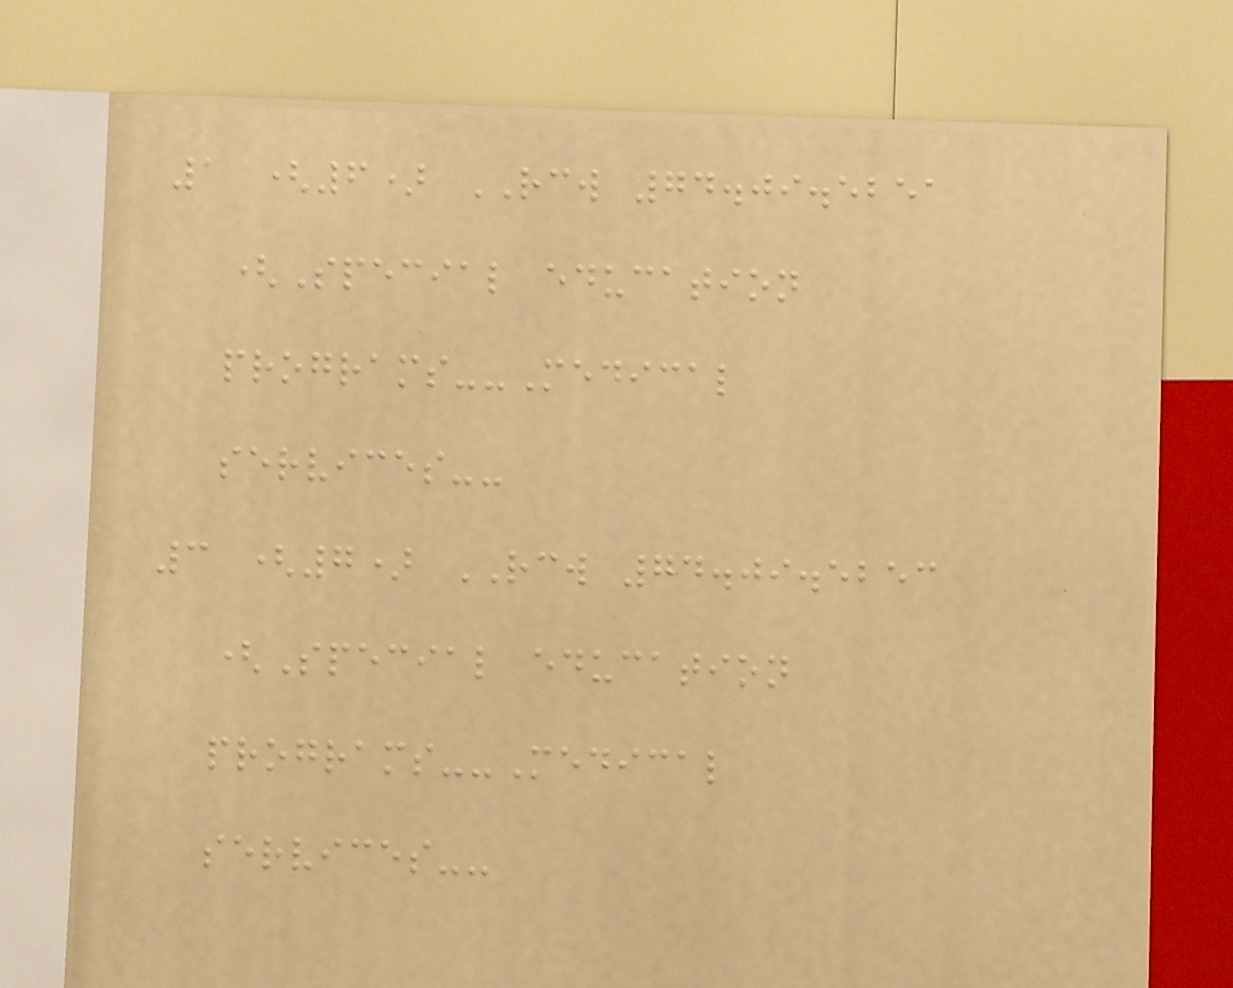1 (6) RCW 74.09.5251
(Special education
programs--Medical
services--
3 (7) RCW 74.09.5253
(Special education
programs--Medical
services--
